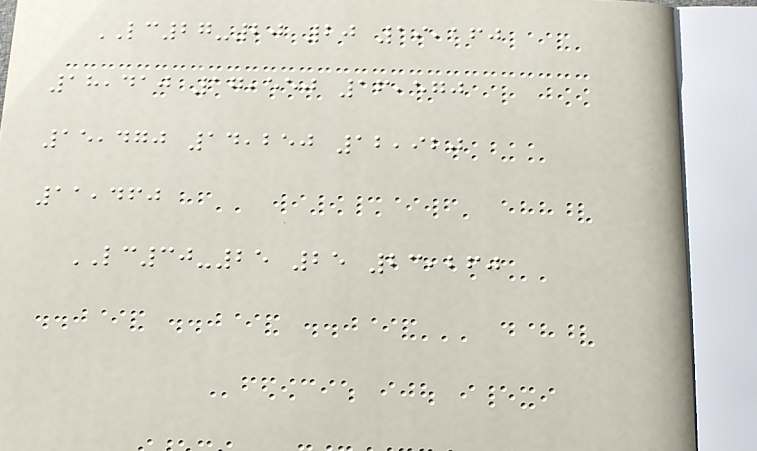LC27-20 20 19,160
18,410 17,550 16,570
15,470 14,250 12,920
11,460
LC30-25 25 23,260
